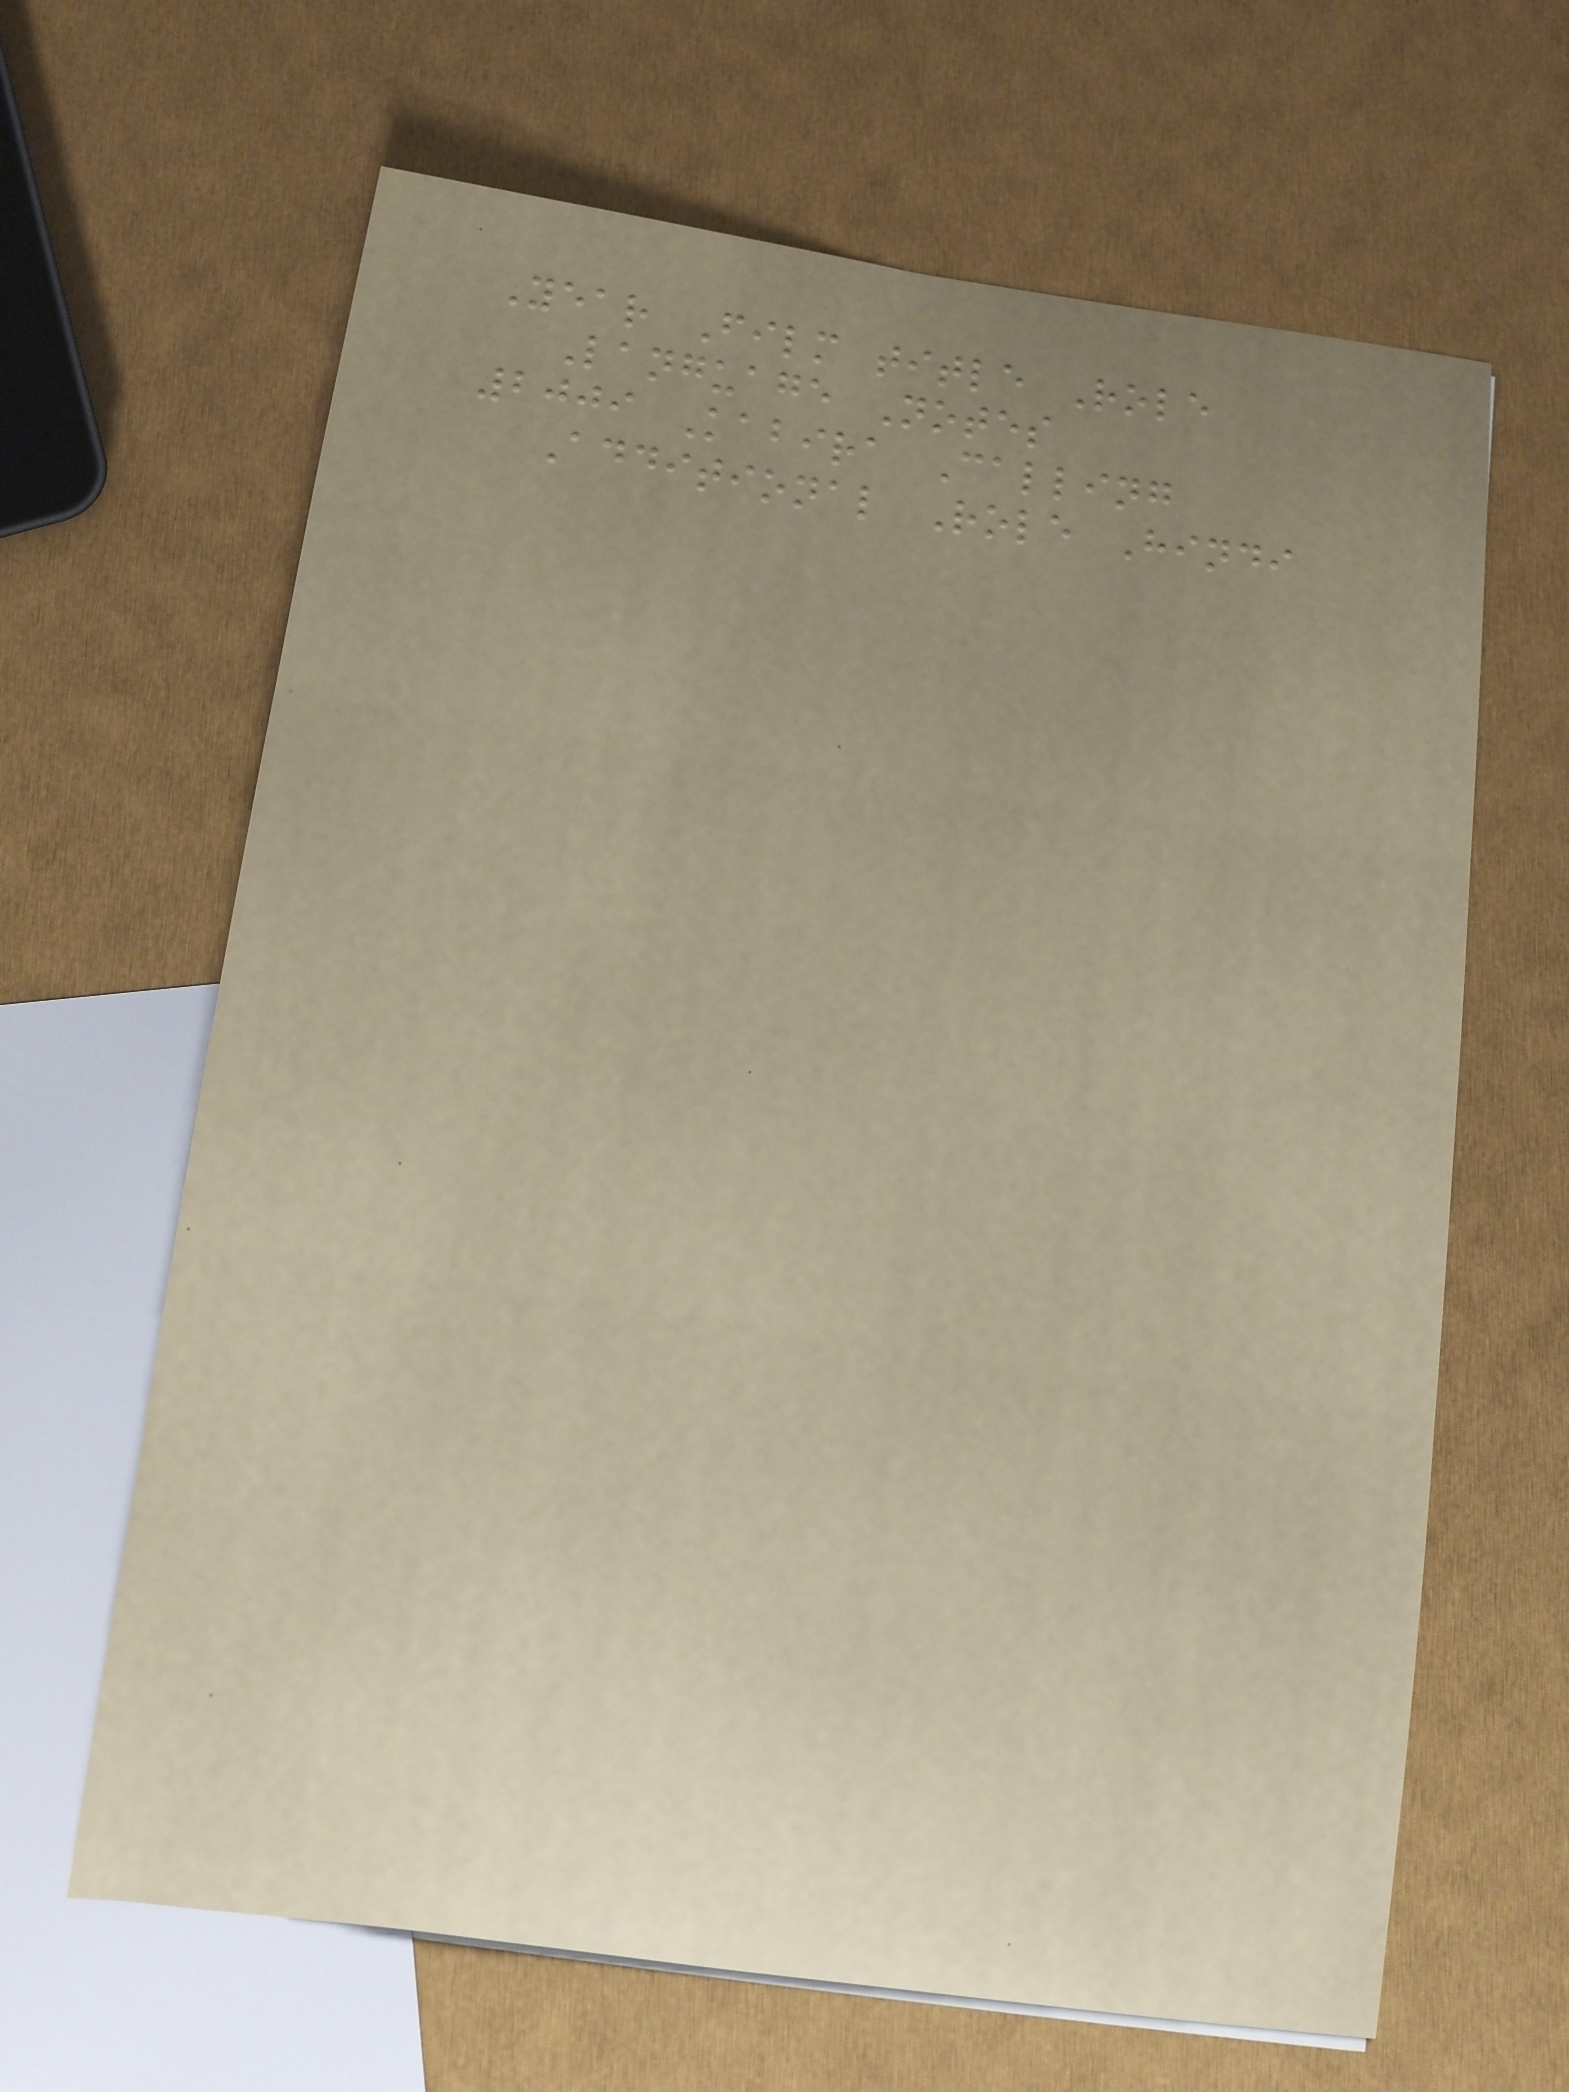Year Film title Role
Language Notes
2009 Kabira Calling
Additional Role Hindi
